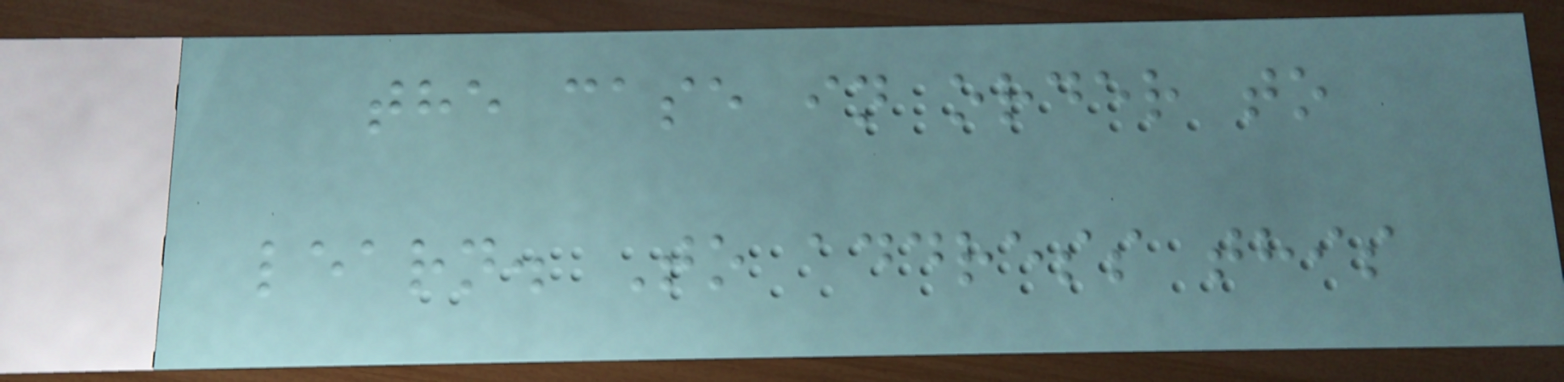the case in order to
learn. To address this
